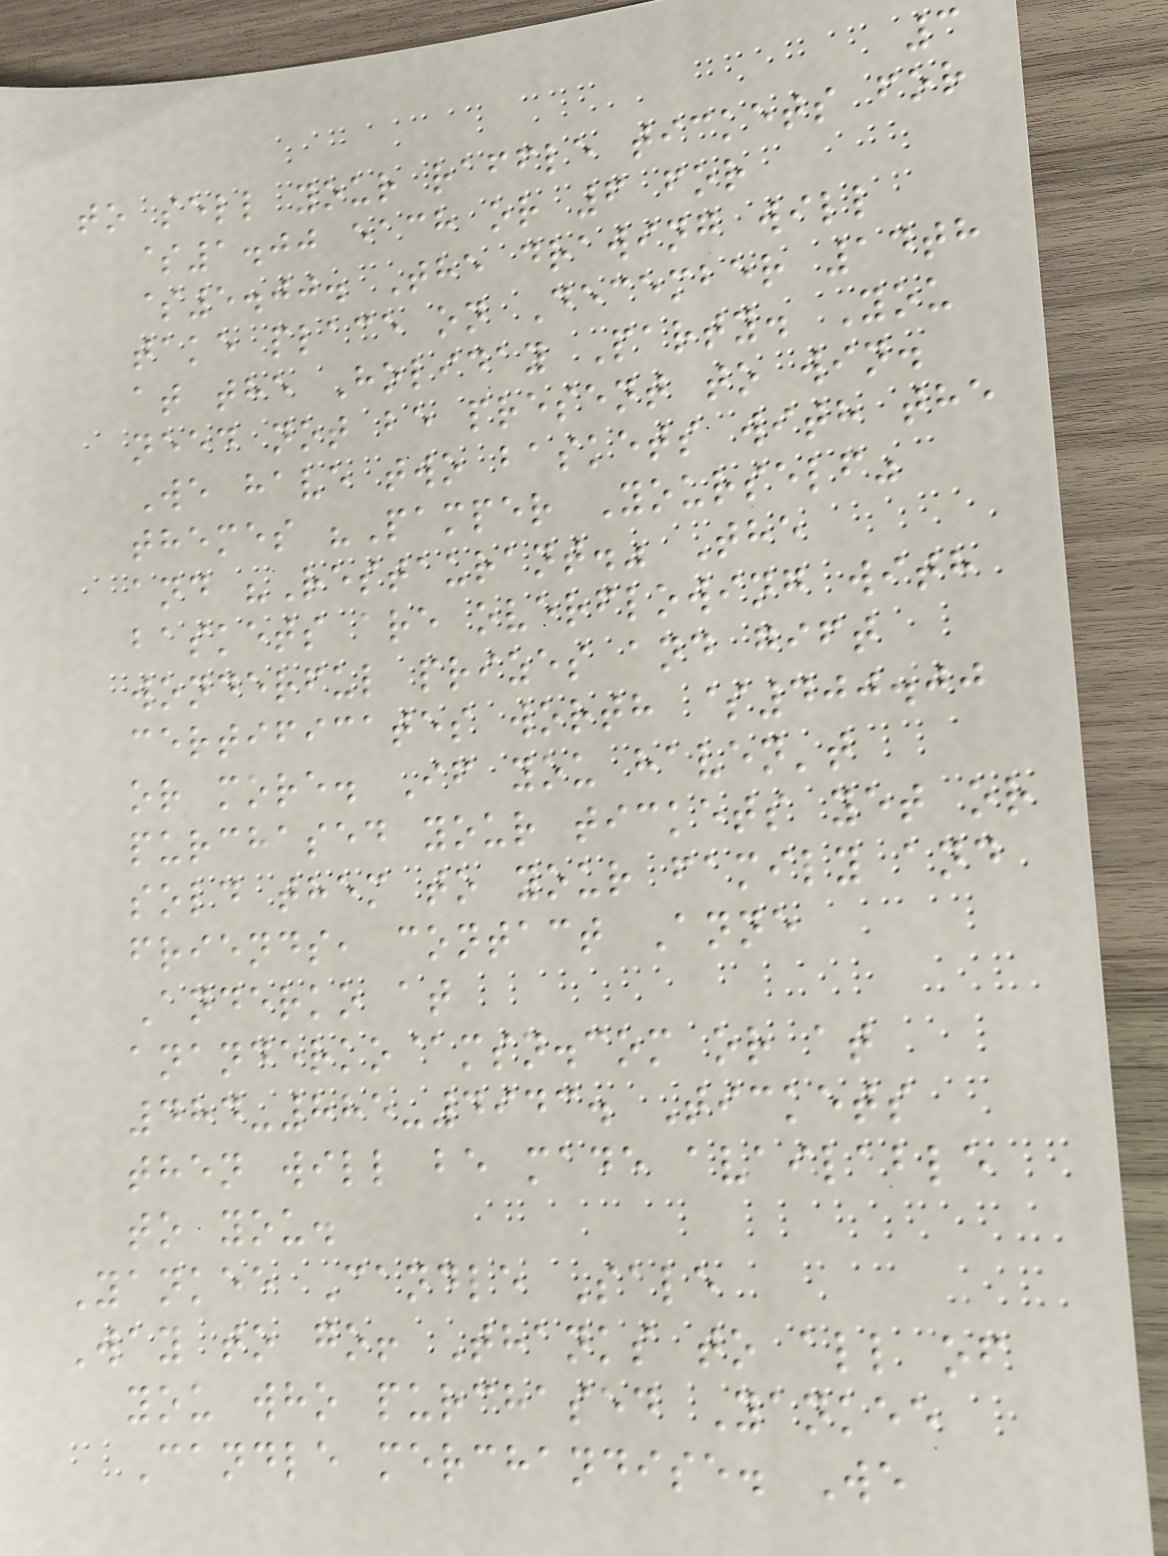3
to sell your raffle tickets for
$1.00 each or 6 for
$5.00. The drawing will
take place on December 14th
at the Holiday Party. You
need not be present to win.
We have two baskets with the
themes "Pamper Yourself"
and "Restaurant." The
baskets are overflowing with
wonderful prizes and gift
certificates worth $400.00
or more. If you haven't
purchased your tickets yet or
sold them to your family and
friends, contact Anne
Anderko at
ananderko@msn.com or at
484-885-4943. Tickets
then will be made available
to you.
Yankee Candle Sale
Way to go! Thanks to all of
you who purchased Yankee
Candle merchandise. We
